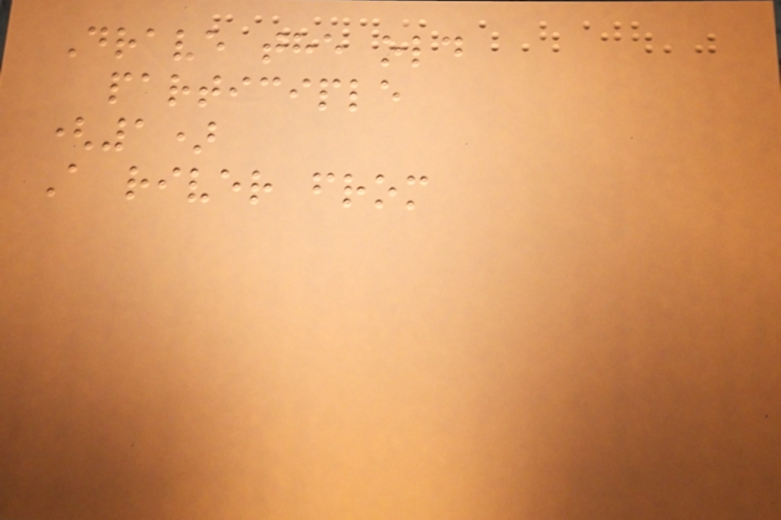Drave the old
participle
(1)
A river from
